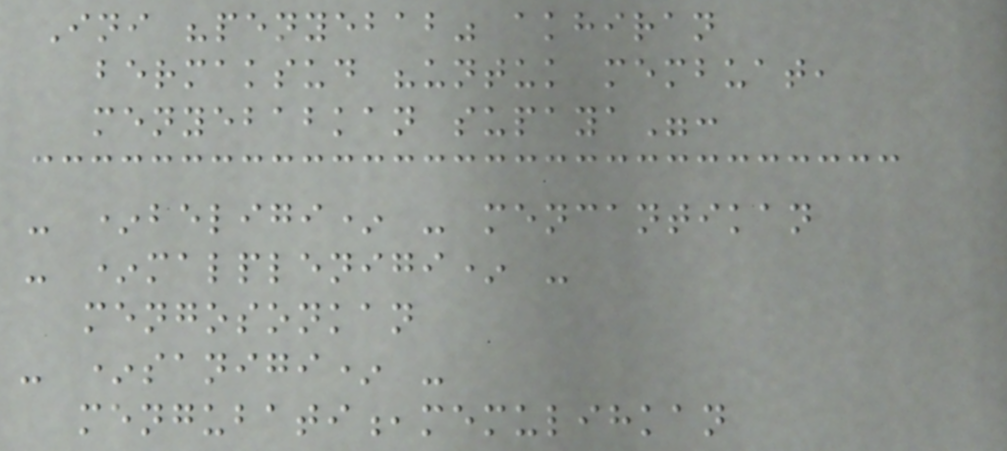Ini "penyebab" akhiran
bermaksud "untuk membuat,
menyebabkan supaya":
- *beligi* - mencantikan
- *malplenigi* -
mengosonkan
- *sanigi* -
mengubati,memulihkan
